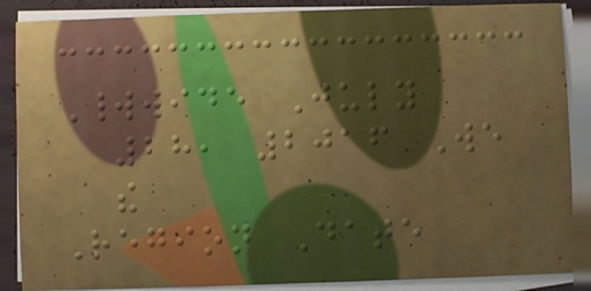Worldwide July
28, 2016 We
the
Region Date
